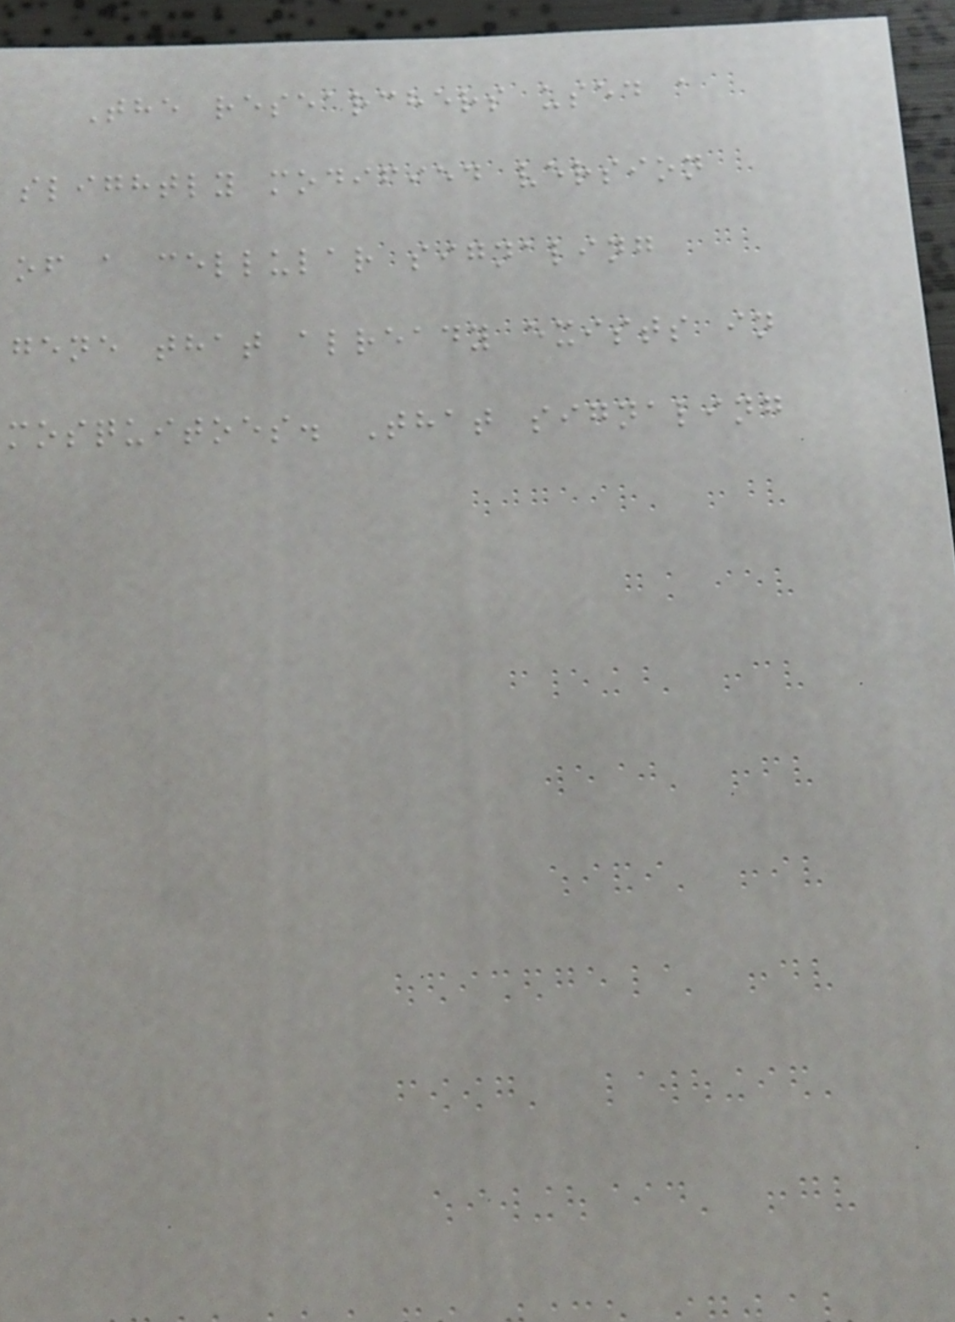The researchers used a
slightly modified version
of a cellular signaling
gene that already exists in
mosquitoes. That signaling
